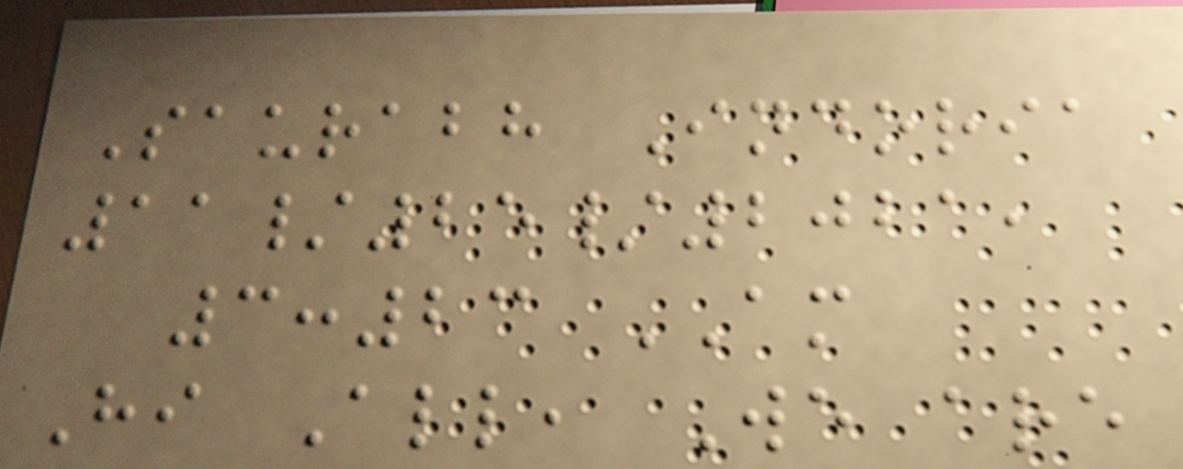Saurabh Indoria
11/25/2021,
3:23 AM
Hi All, We are
